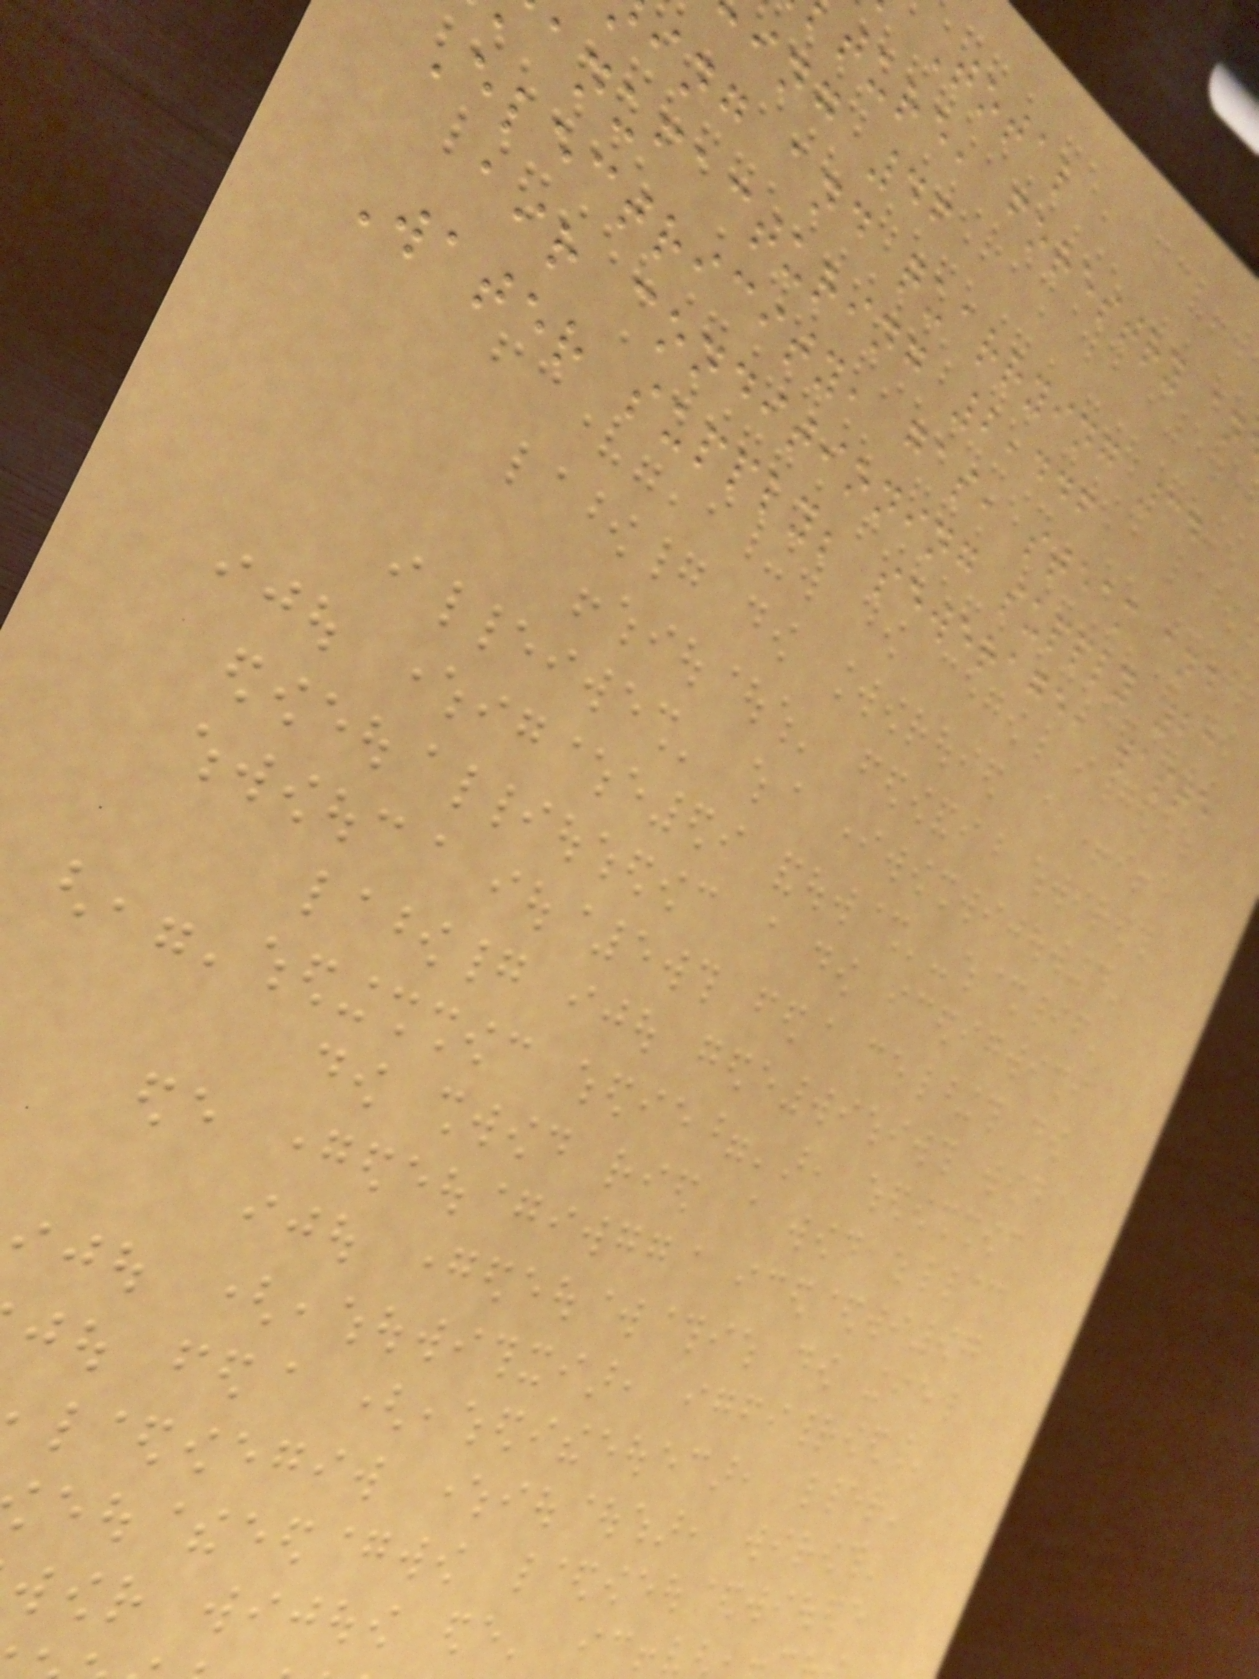Total
ture, forestry an
ing 46
ing and quarrying 34
anufacturing 2,446
Electricity, gas, steam and
air conditioning supply 23
Water supply; sewerage, waste
